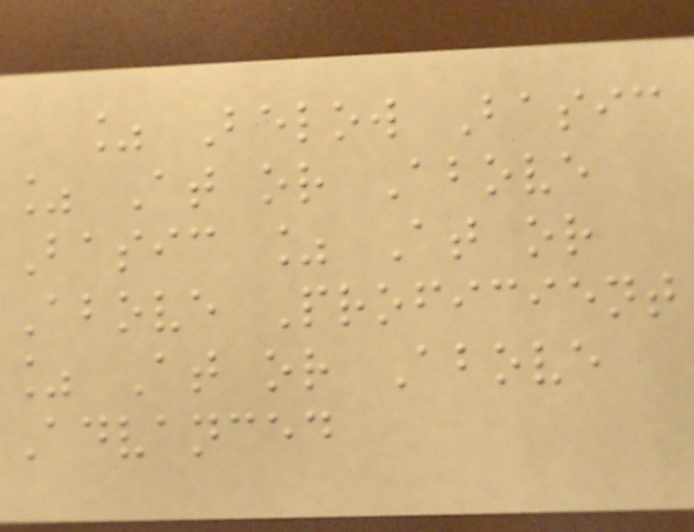% Below Basic
% At or Above
Basic % At or
Above Proficient
% At or Above
Advanced
